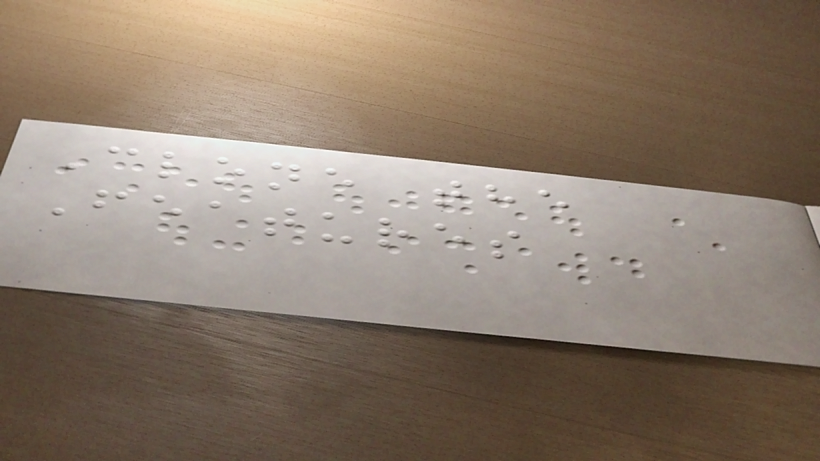Clone the
Features
